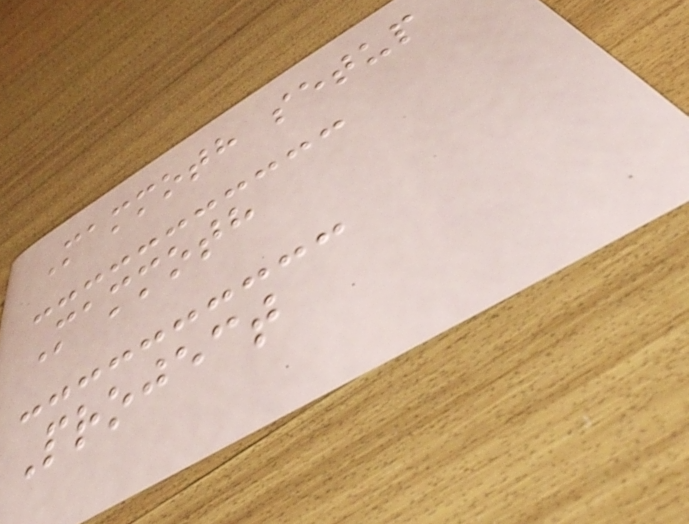Mammoth setup
Mammoth
Project
